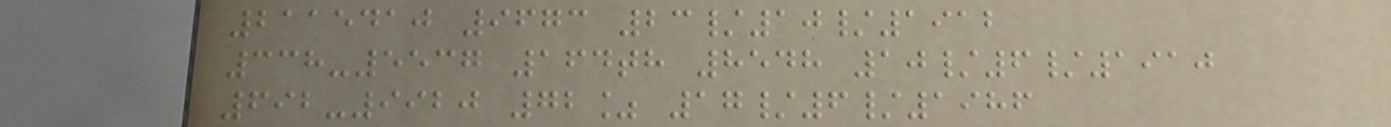2115410 9673 23/10/1912
338-5537 164th 8548 10/6/1910
692-9920 72% 17/6/1986
